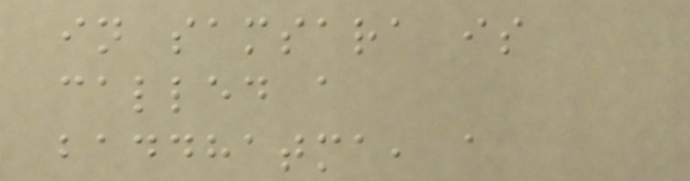in samsara is
called a
baddhatma, a
